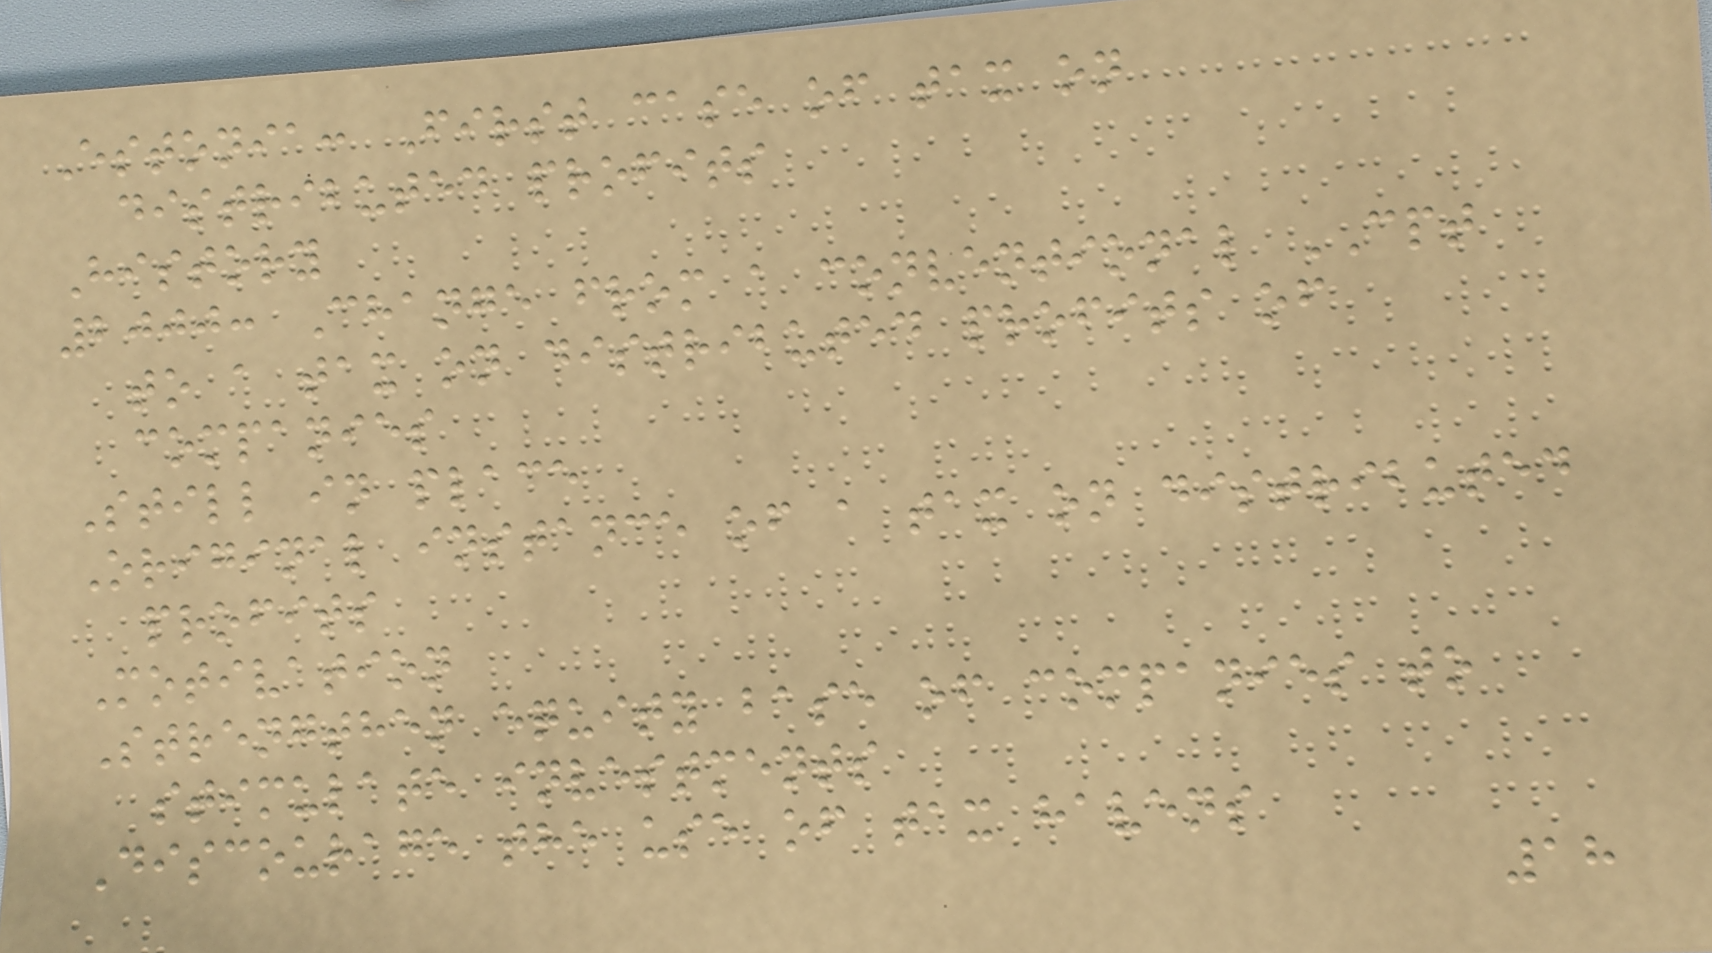Estonia: First case of tax on
distributed profits
History
2000: Change from a conventional CPT
to a tax on distributed profits of
companies
Still in place
Original instance of a tax on distributed
profits
Motivation
Strengthen equity base of companies to
stimulate investments
Discourage the use of tax havens
18
